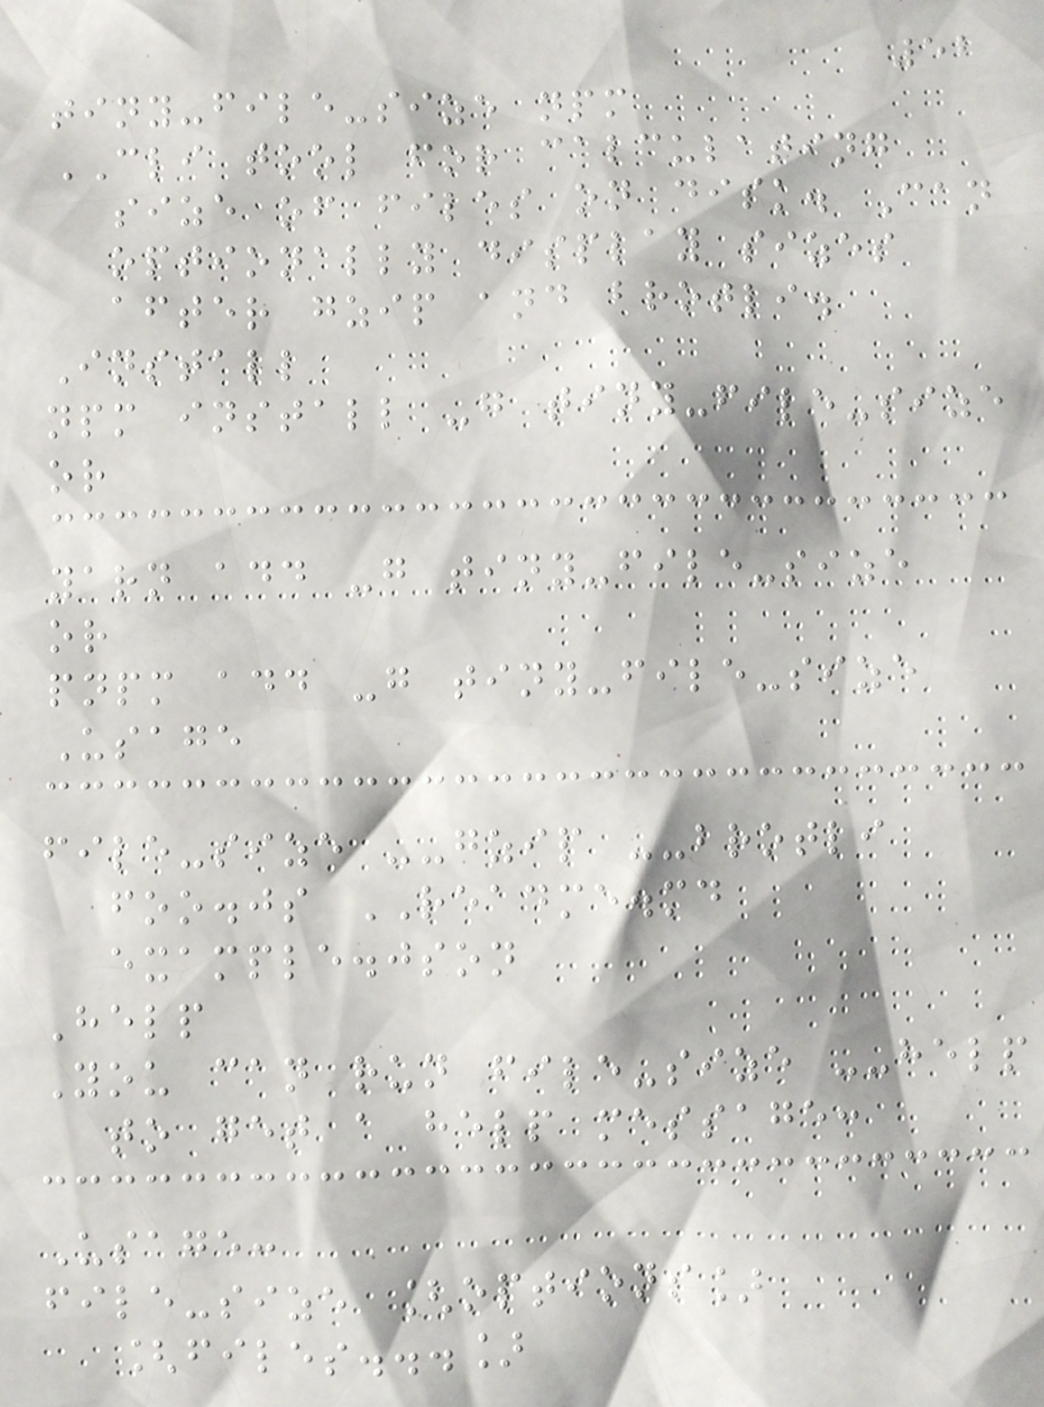52
tiny-file-size npm
CLI tool for calculating
size of files on disk. Can
optionally display sizes
after gzip and brotli.
Install
npm install -g tiny-file-size
or
yarn add -g tiny-file-size
or
pnpm add -g tiny-file-size
Usage
file-size --gzip --brotli
foo.js README.md
example.json
Help
You can run file-size --help
to get a help message:
Usage:
file-size [options]
[files...]
